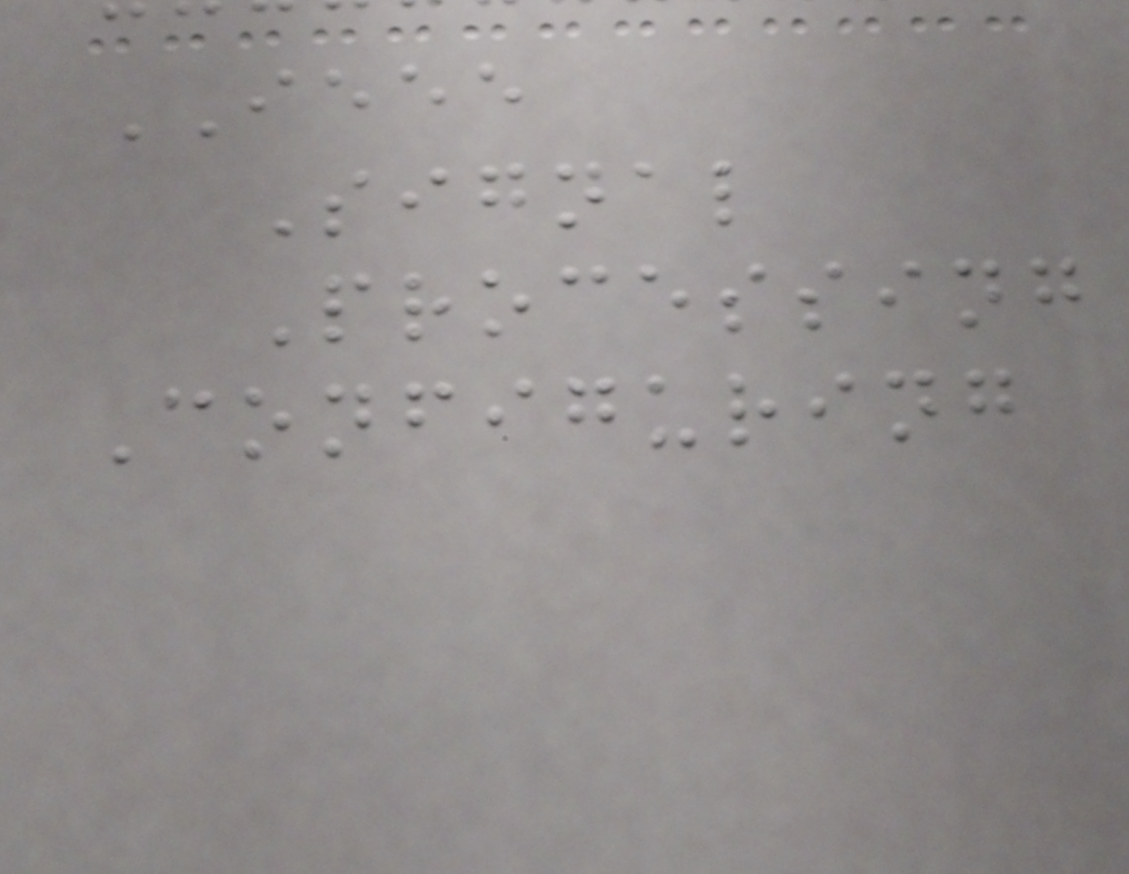IEEE
Signal
Processing
Configuring
